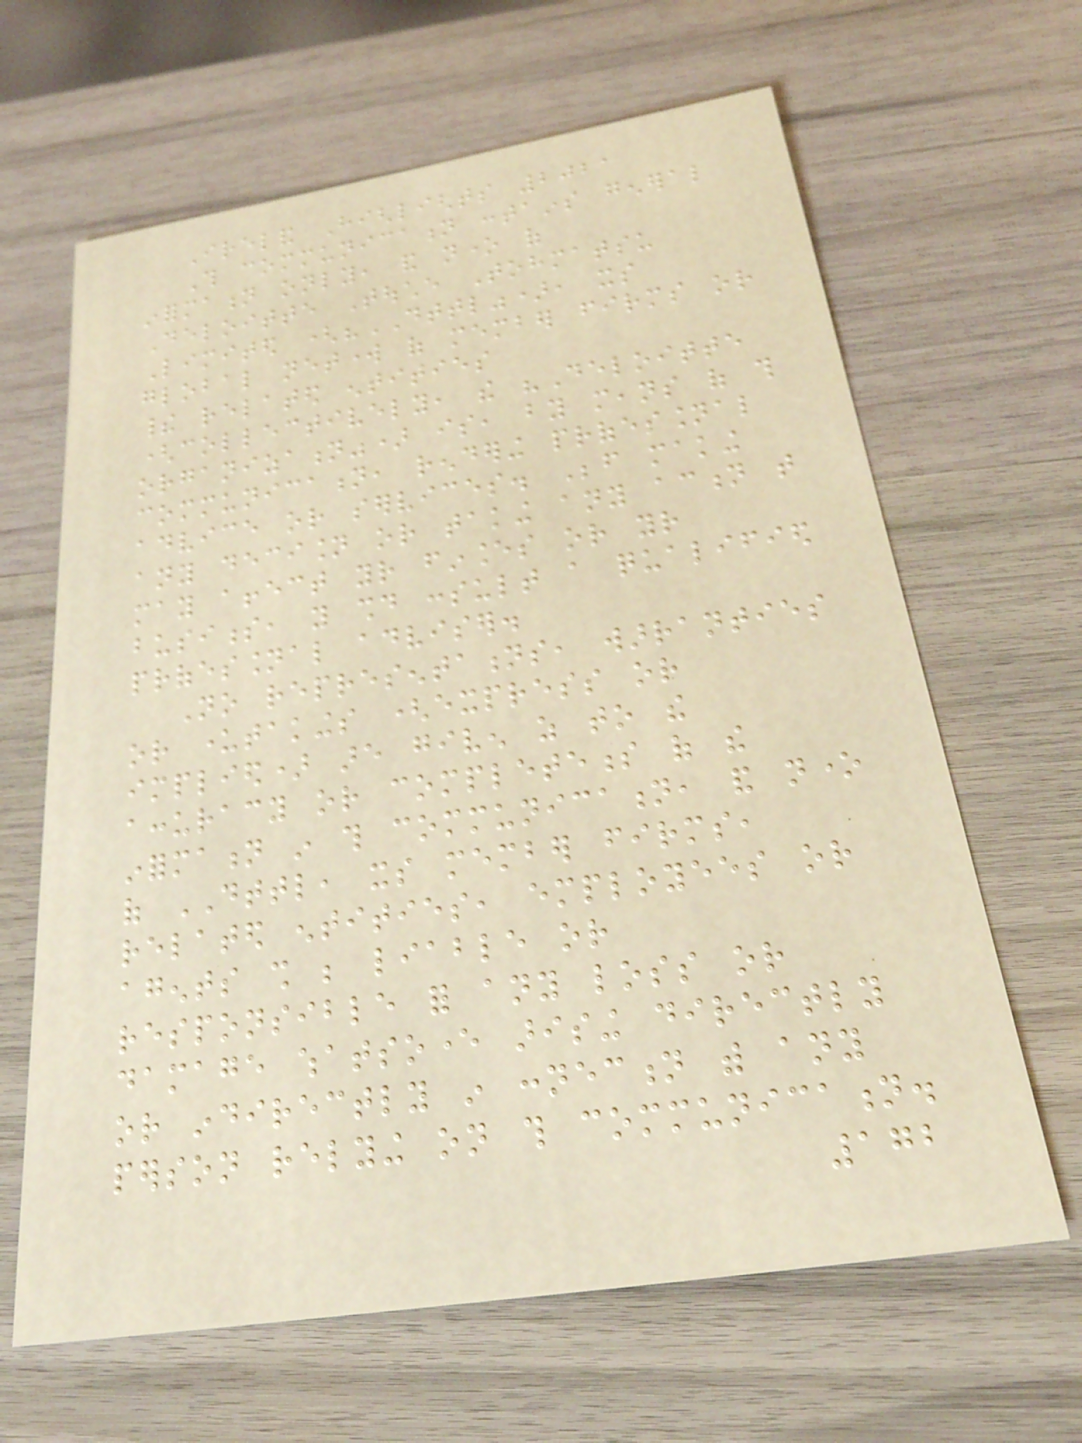Ireland Highlights 2021
This communication contains general
information only, and none of
Deloitte Touche Tohmatsu
Limited ("DTTL"), its
global network of member firms or
their related entities
(collectively, the "Deloitte
organization") is, by means of this
communication, rendering professional
advice or services. Before making
any decision or taking any action that
may affect your finances or your
business, you should consult a qualified
professional adviser.
No representations, warranties
or undertakings (express or
implied) are given as to the
accuracy or completeness of the
information in this communication, and none
of DTTL, its member firms,
related entities, employees or
agents shall be liable or
responsible for any loss or
damage whatsoever arising directly
or indirectly in connection with any
person relying on this communication.
172
